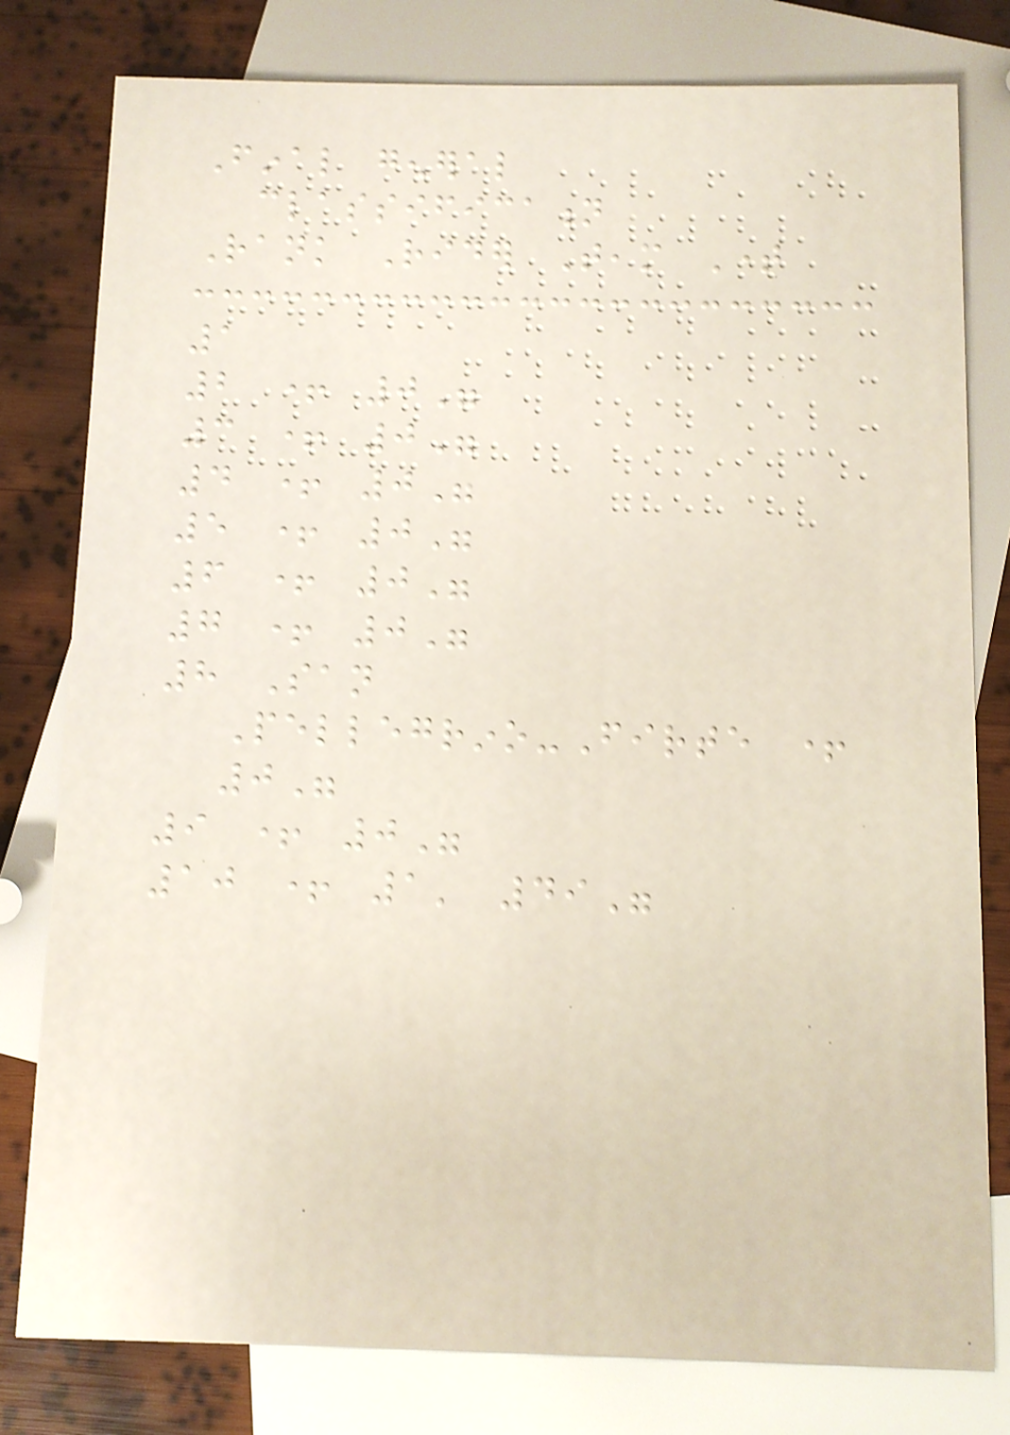Final general
classification
Rank Rider Team Time
1
2 + 0"
3 + 0"
4 + 0"
5 + 0"
6 + 0"
7 + 0"
8 San
Pellegrino-Firte +
0"
9 + 0"
10 + 1' 49"
